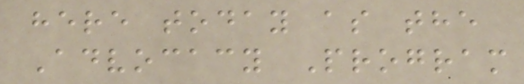here today as the
Advocacy Program
